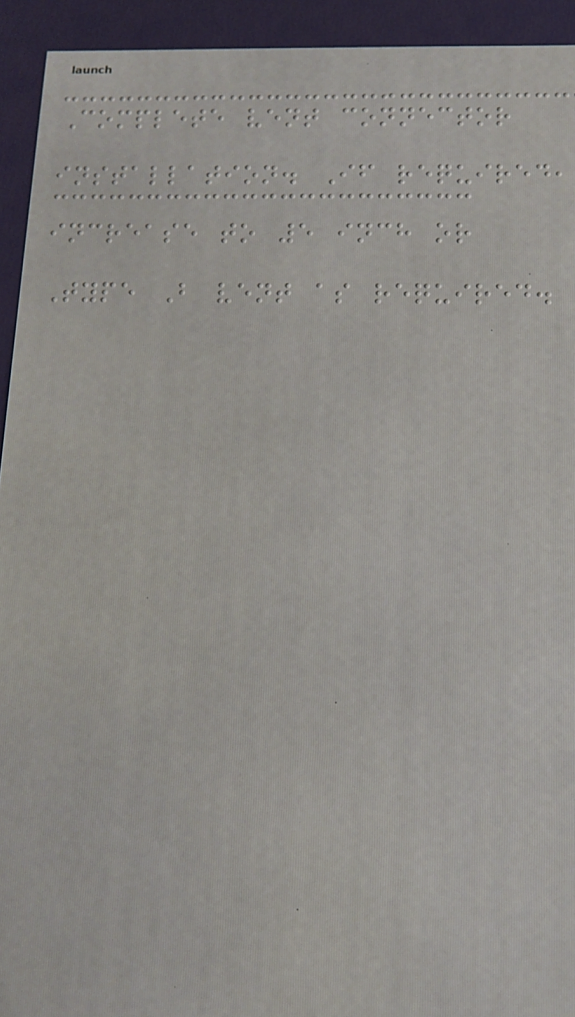Complete vent connector
installation. If required,
increase to 5 inch or
Type B vent as required.
